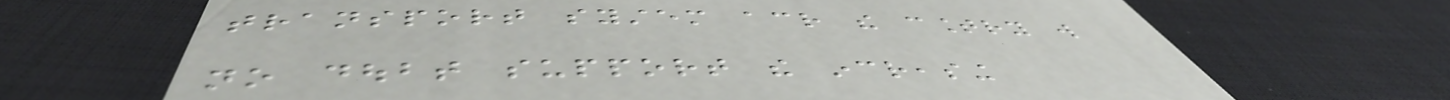transport system across the country will
no doubt support the increasing
